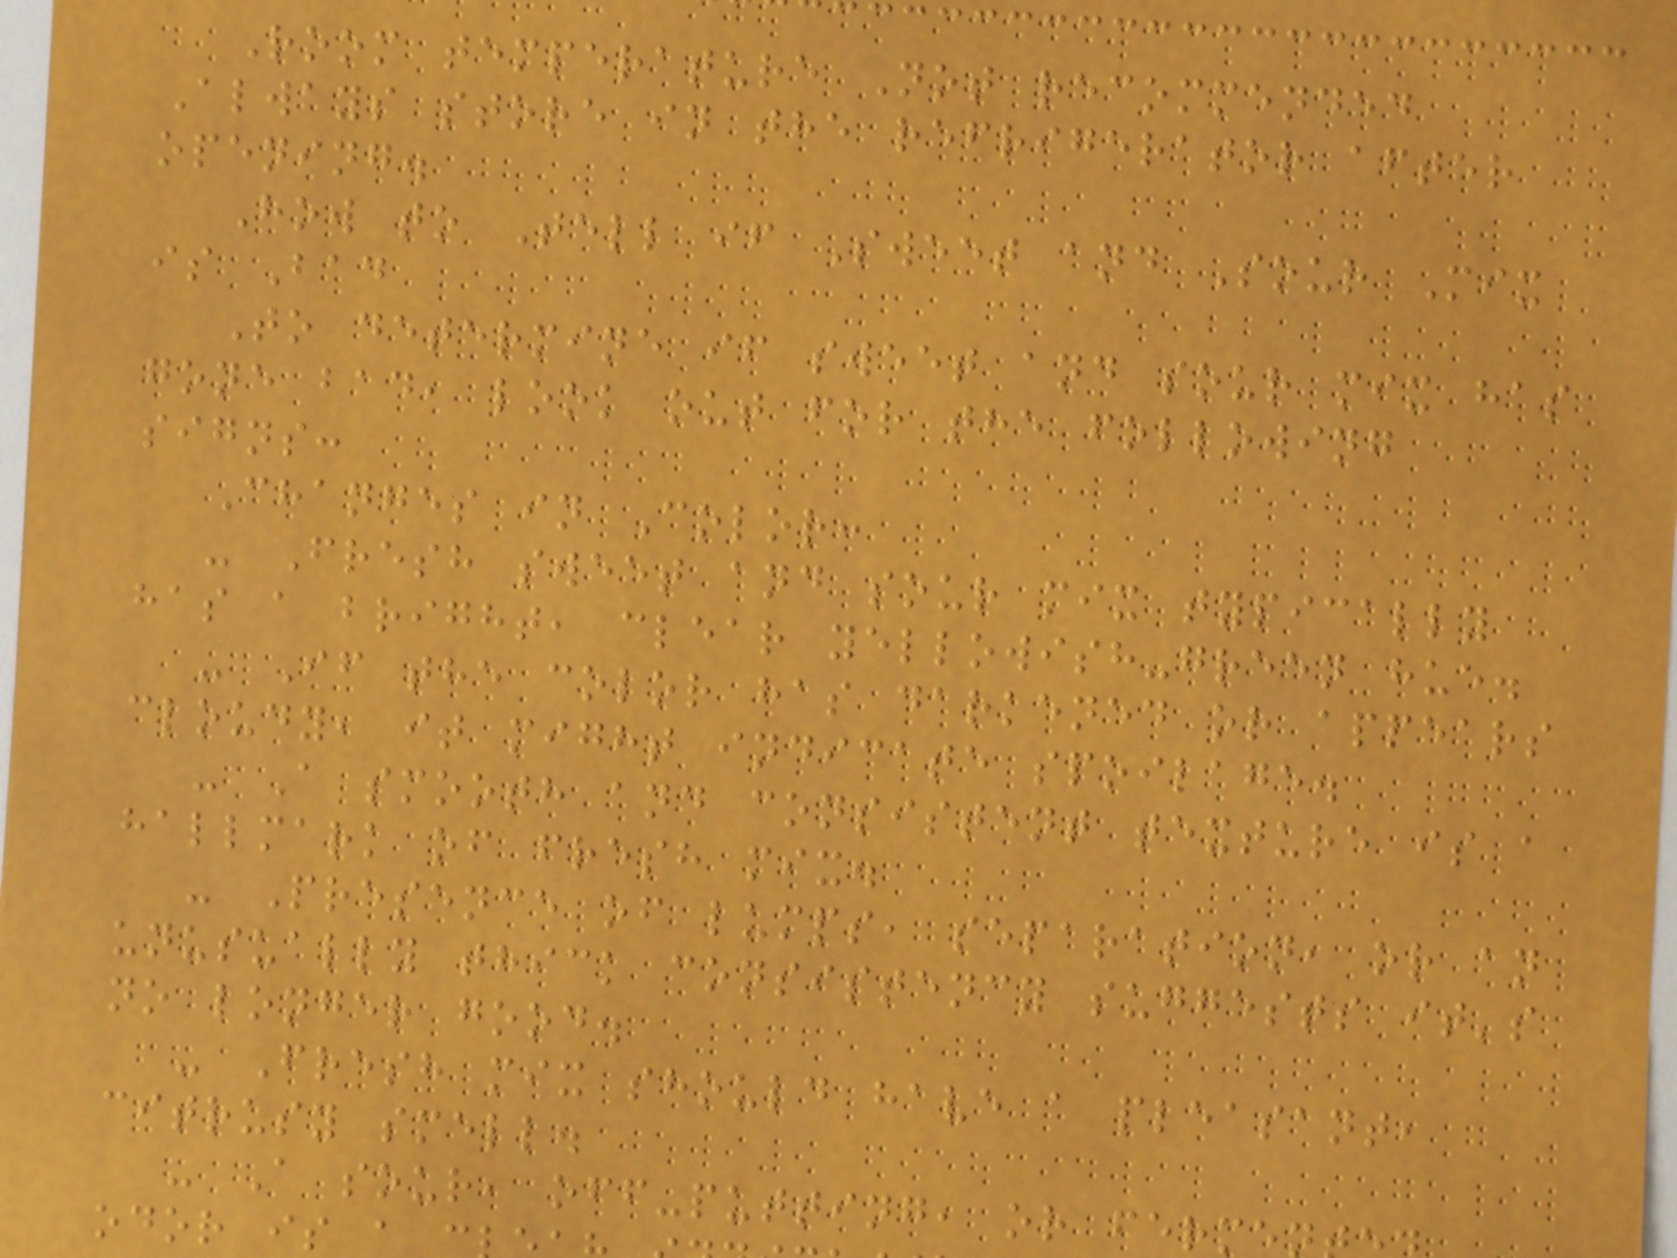Room temperature Not recommended
Always store in the refrigerator after
opening.
How to Tell if Sweet and Sour Mix
is Bad
To determine if sweet and sour mix has
gone bad, look out for the following
signs:
Changes in Color:
- Fresh sweet and sour mix typically
has a bright, clear yellowish-green hue.
- If the color has darkened or appears
cloudy, it might indicate spoilage.
- A smooth and consistent texture is a
hallmark of fresh mix.
- Presence of lumps, separation, or an
unusually thick consistency suggests it's
no longer good.
- Fresh mix should have a pleasant,
citrusy smell.
- A sour, off-putting, or ferme
